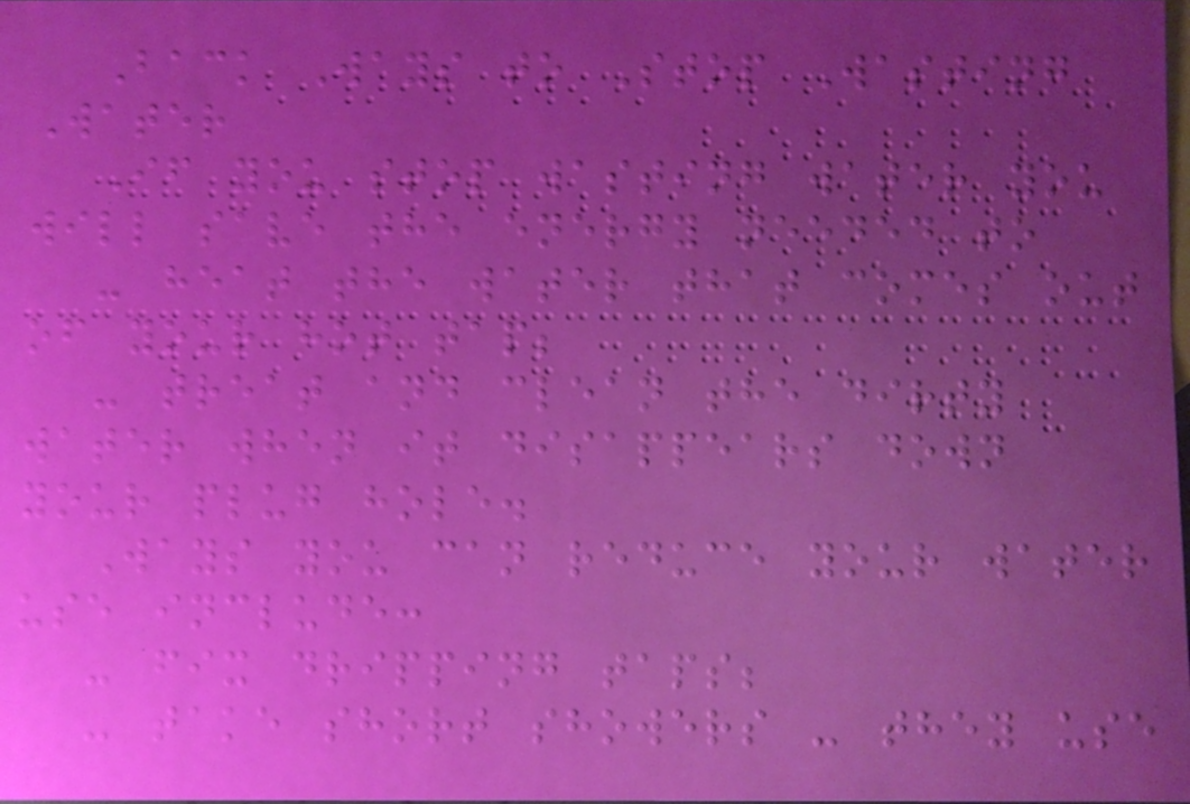Back Ways to Stop Wasting
Water
If you stop wasting water you
will save the energy needed to
- heat the water that comes out
of your hot tap;
- treat and clean the dirty
water when it disappears down
your plug hole.
Ways you can reduce your water
use include:
- fix dripping taps;
- take short showers - they use
